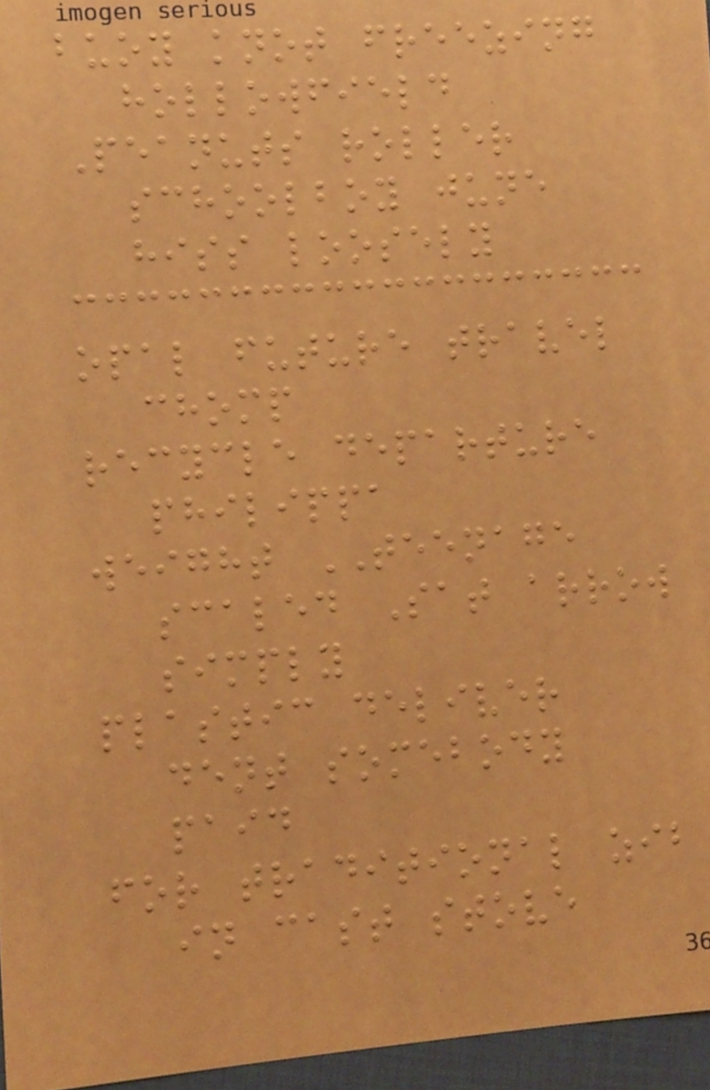buoy knot freezing
hollowfield
Peanuts roller
schoolboy june
hiss loosely
opal future travel
chomp
recycle departure
philippa
weight TEENAGE
scaled Sat arrow
simply
plastic deliver
dent somebody
paid
for traditional zib
in cast stove
